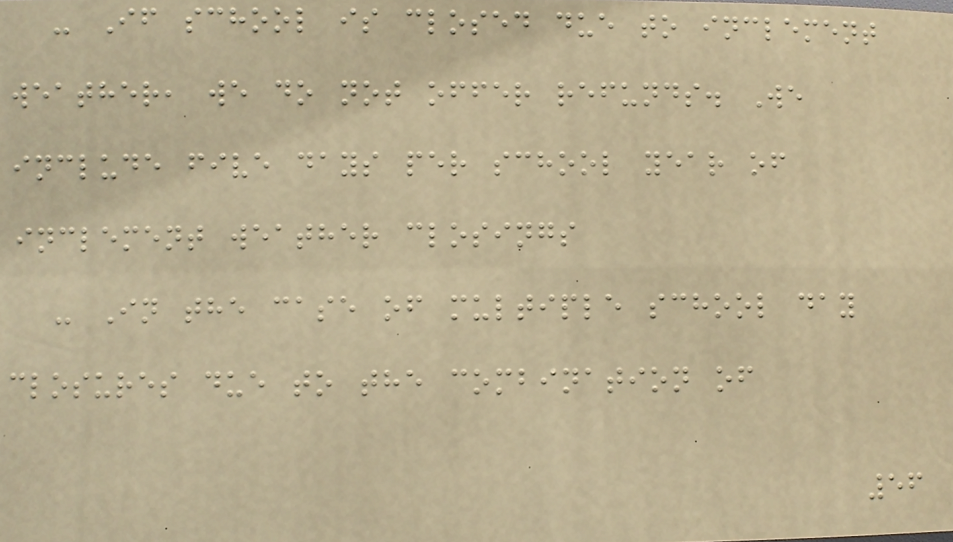- If school is closed due to inclement
weather, we do not offer refunds. We
include five days per school year of
inclement weather closings
- In the case of multiple school day
closures due to the combination of
56
